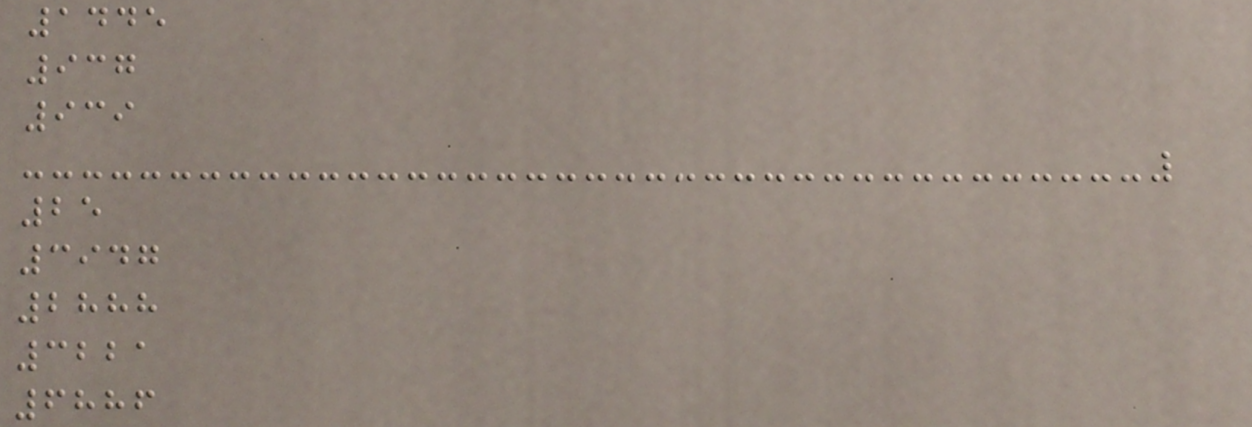1445
937
939
25
3947
2888
3221
6886
